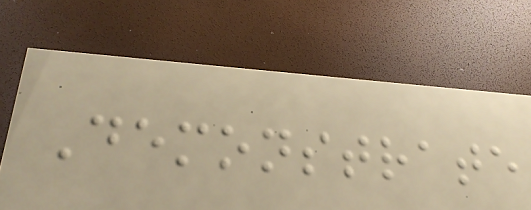Demonstrate
